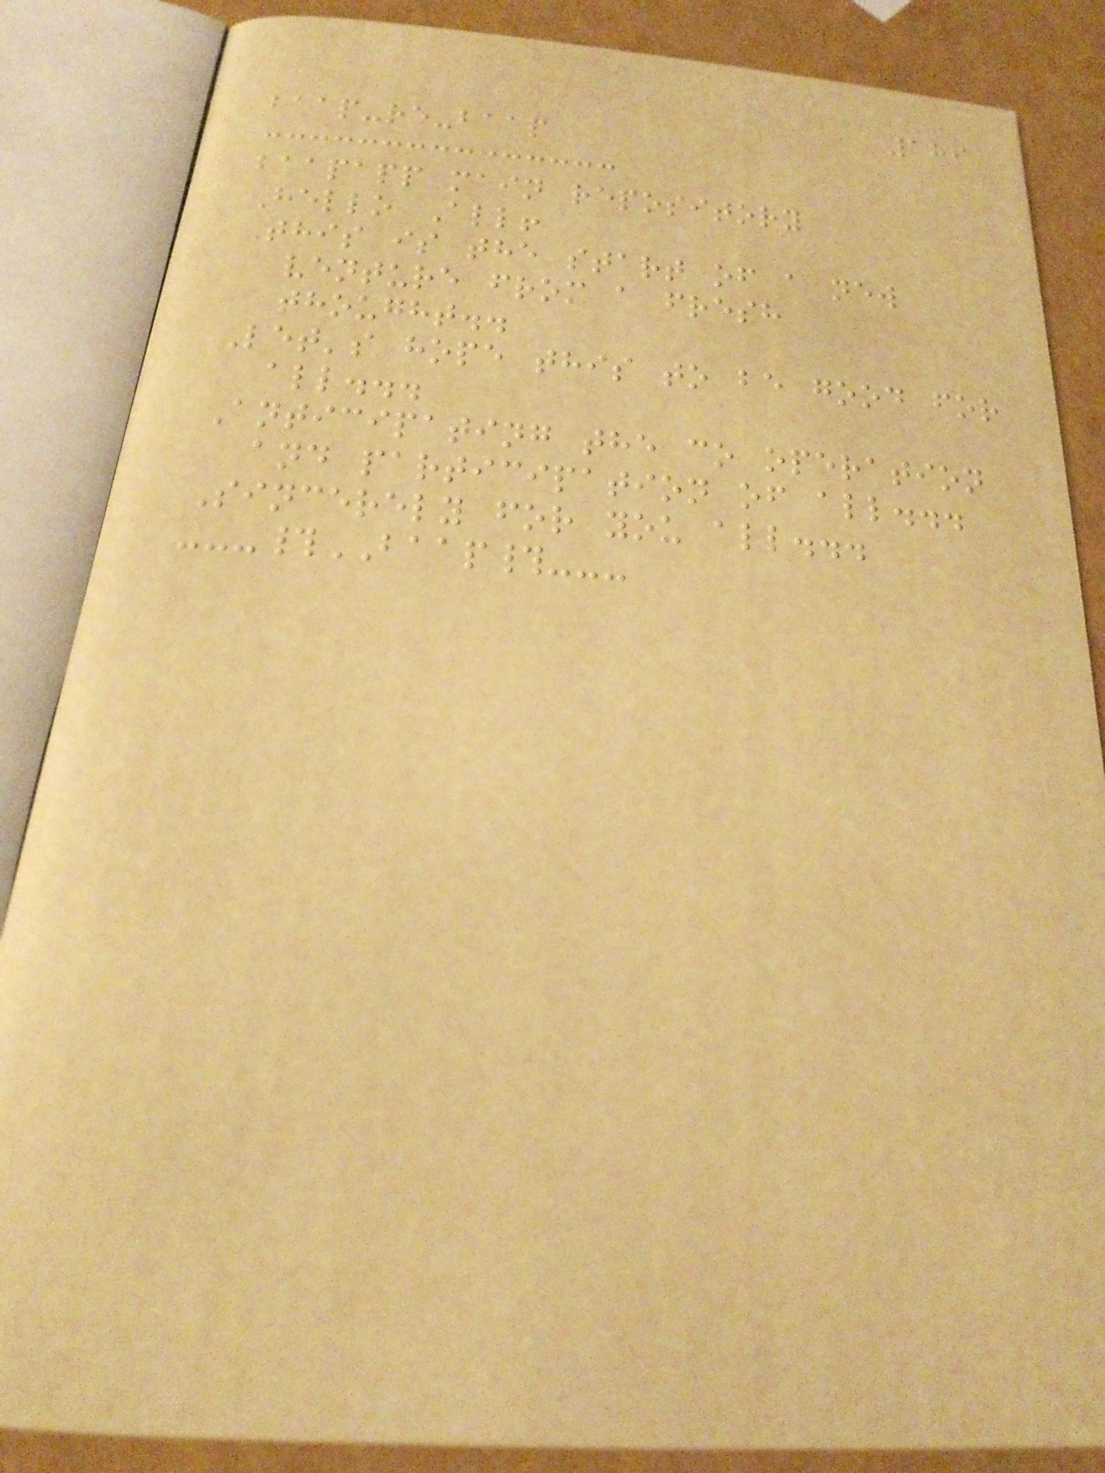189
baap-re-baap
baapapp main repository
Hello All!
This is the start of a new
venture from a fresh
thought..
Let's hope this to be good for
all...
Anticipating the co operation
and participation of all...
Sincerely for you all...
---#BAAP#---
